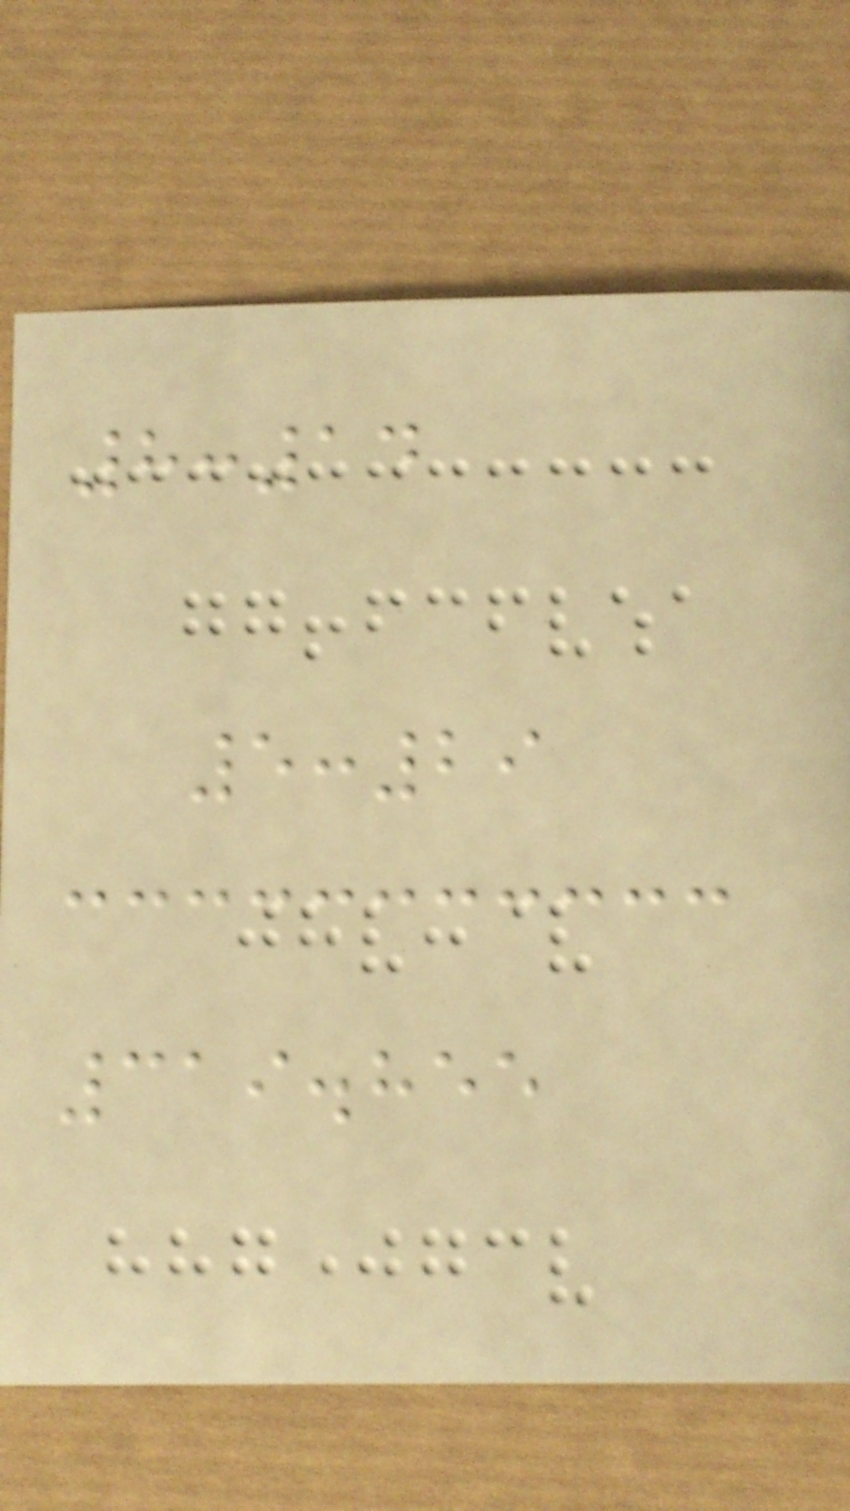8:14
5:29
319.855
